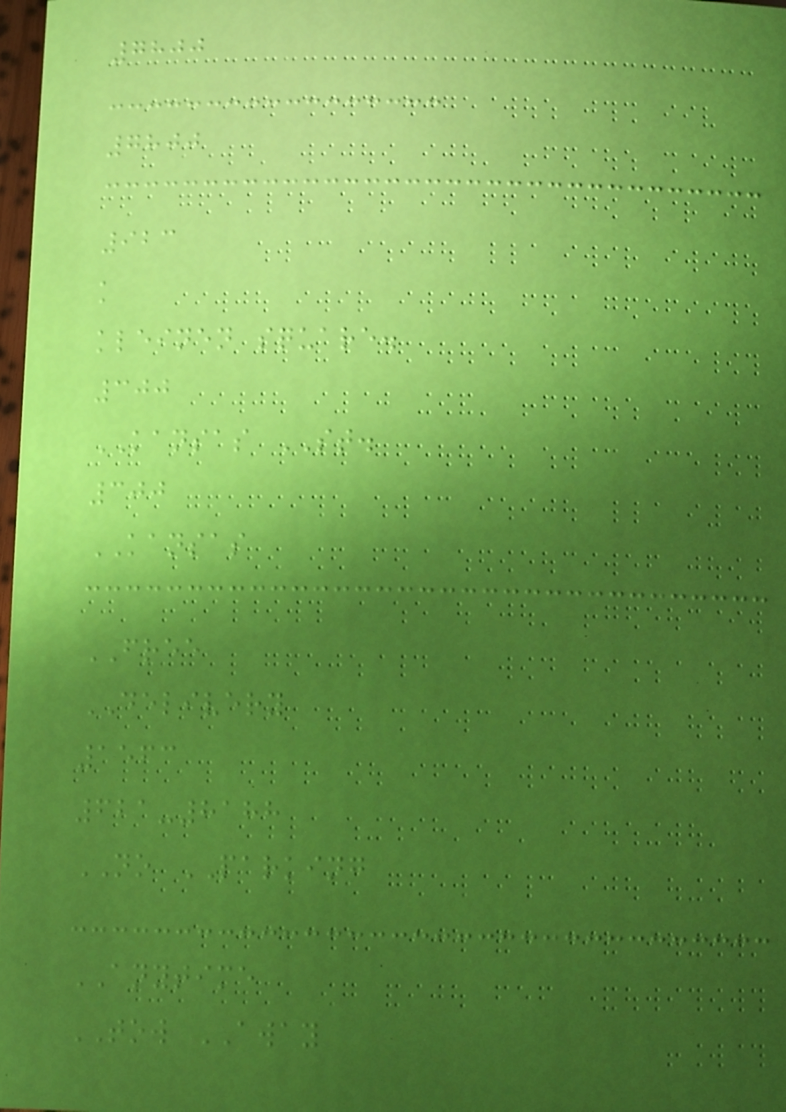7800
7800
923
k
kleinen square.
300
KANSAS ST.
300
KANSAS
FREE
DELIVERY
1563
621-8188
NO PARKING
ANYTIME
TOW AWAY
